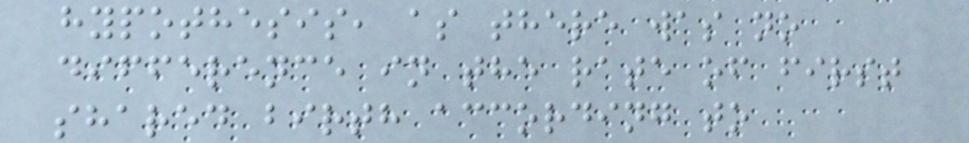hypothesis, as there was no
difference in the rate of first
shared birth according to
